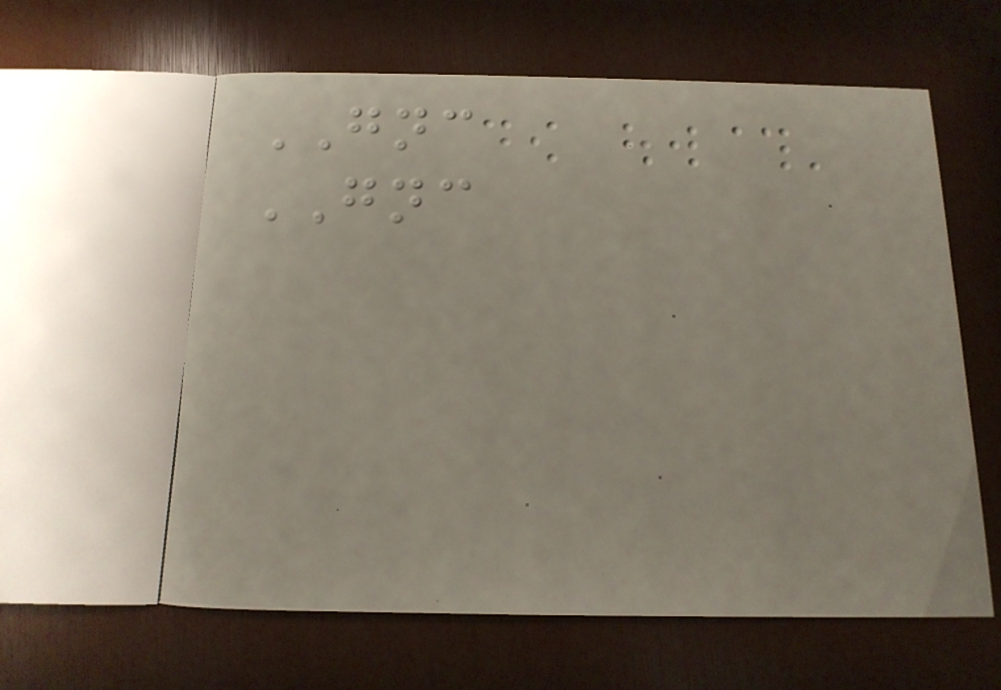GNC
GNC
